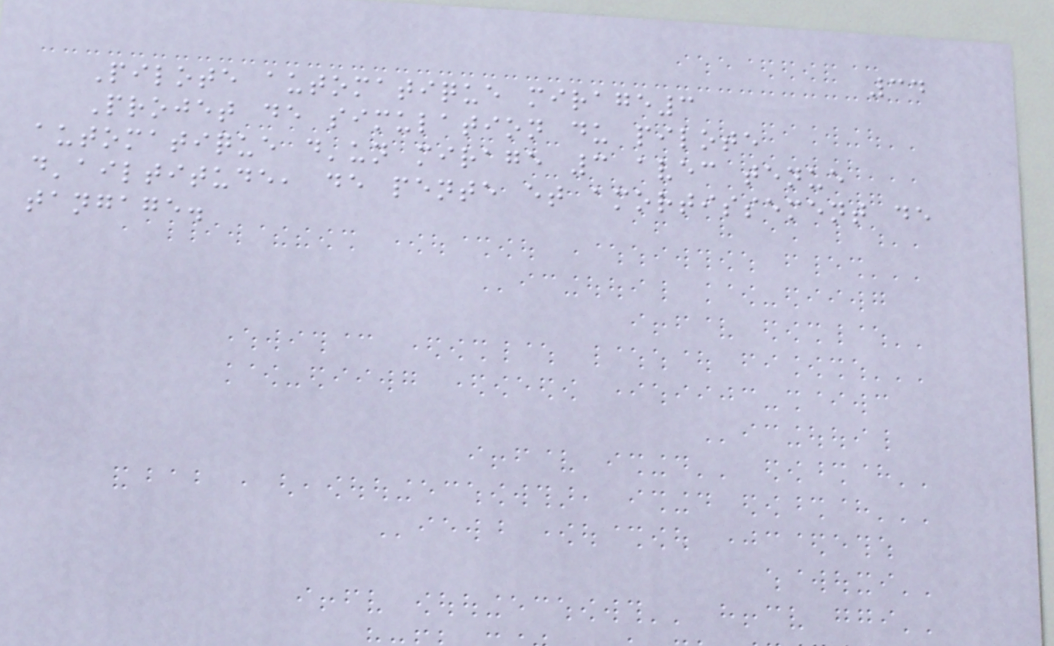34
Pilote automatique mirage3
Projet de simulation du pilote
automatique d'un mirage 3 avec tenue
d'ailtitude, de pente et amortissement de
tangage.
